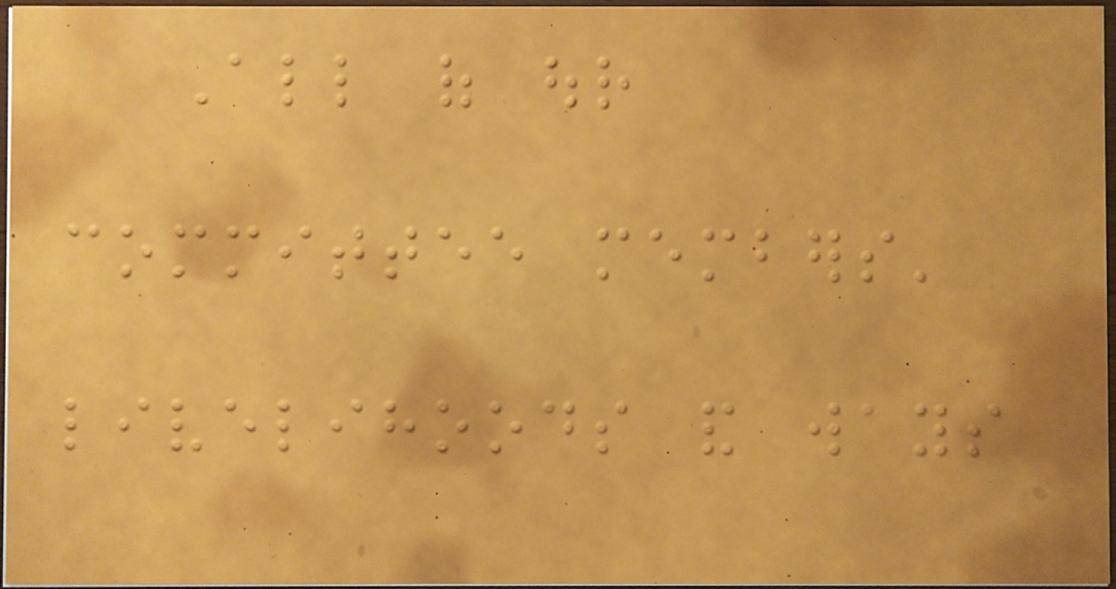All of our
committee members'
livelihoods and ways
